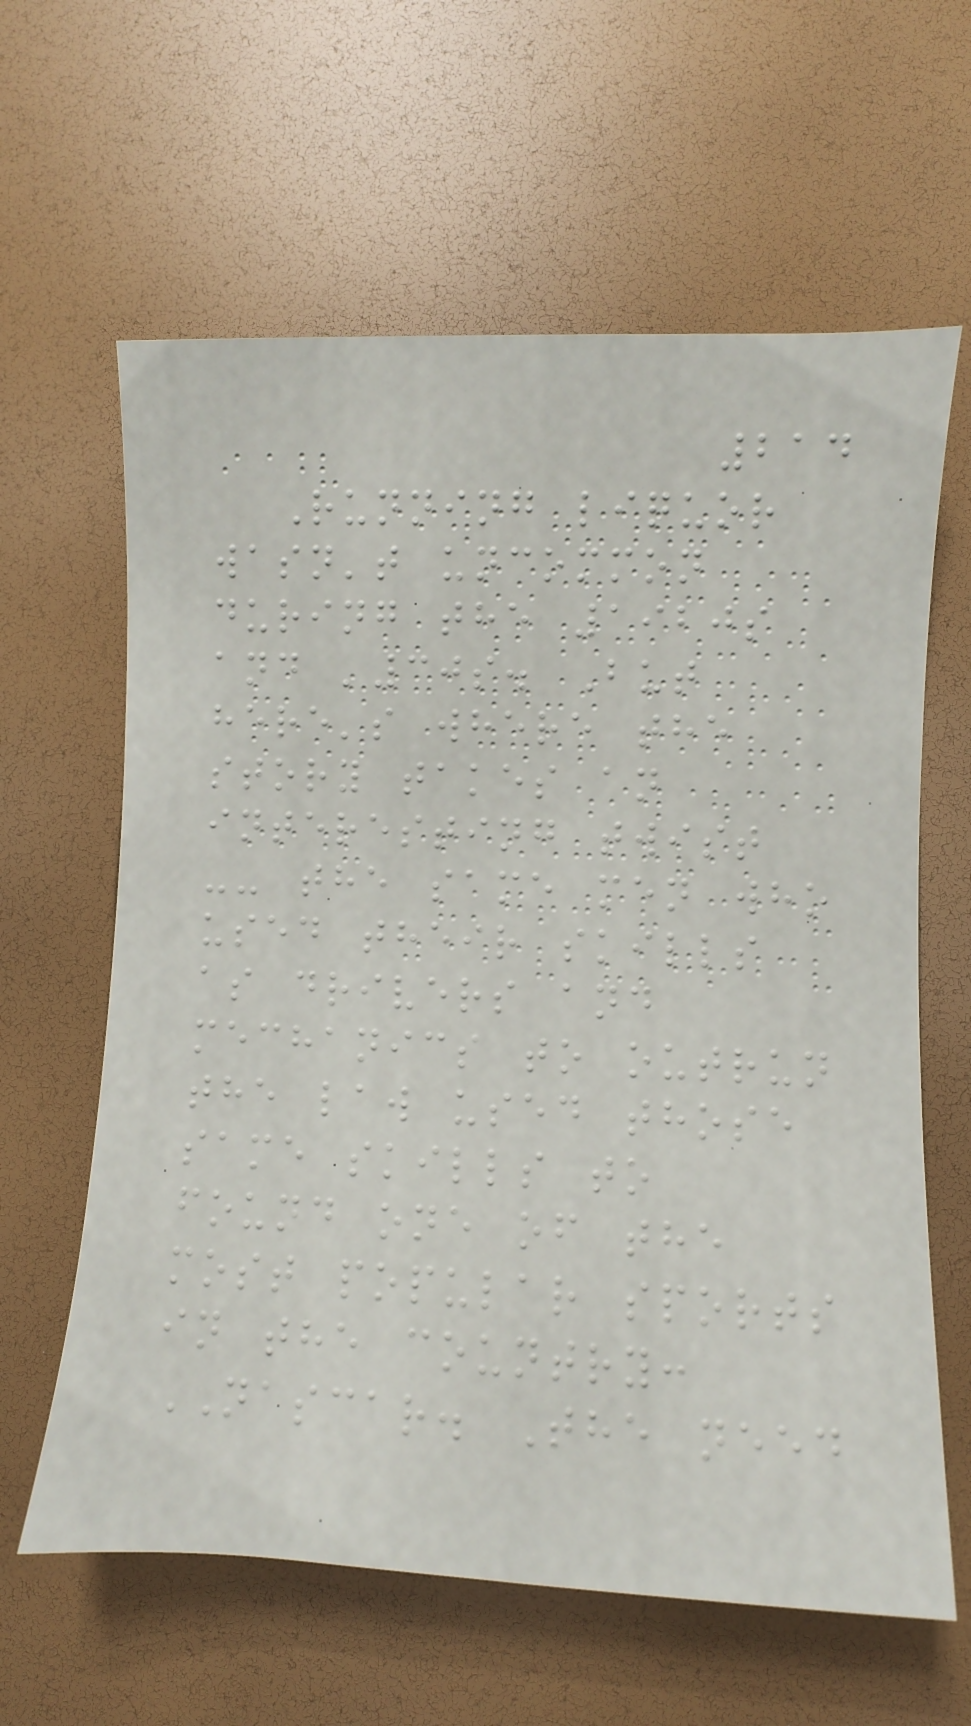214
Running liquor
wasn't uncommon
during the 1920s
and '30s. But
here's where the
story takes an
interesting twist
-- the same men who
used their skills
as drivers and
mechanics to outrun
the law used those
same skills to
found one of the
most popular sports
in the country:
NASCAR. The need
